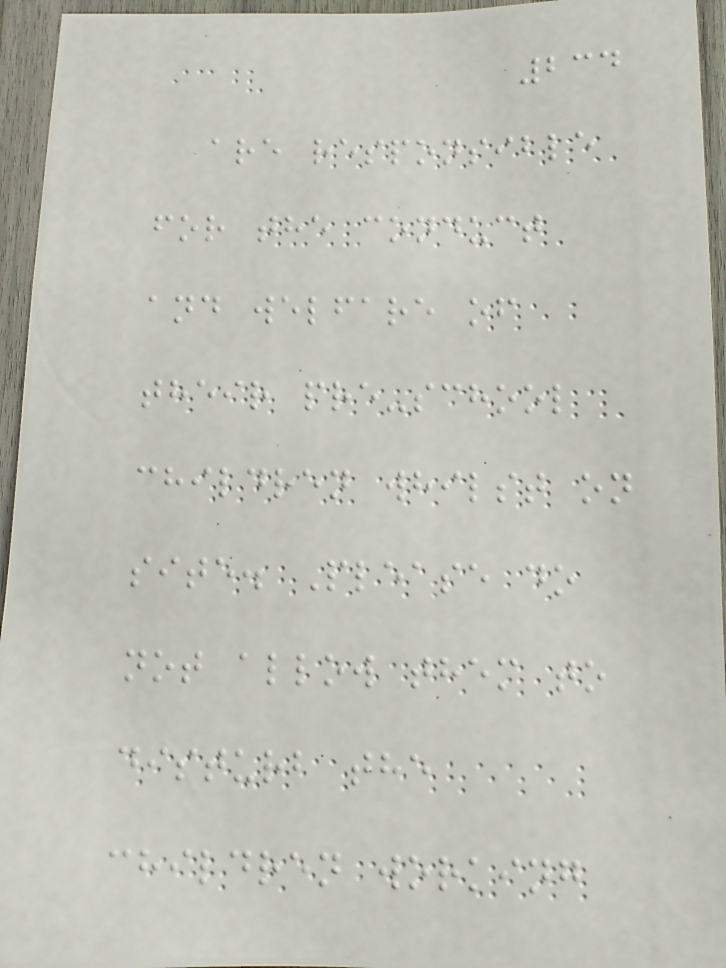234
are responsible
for the conduct
and welfare of
their pre-school
children whilst on
site. Please do
not allow them to
disturb the
children working
